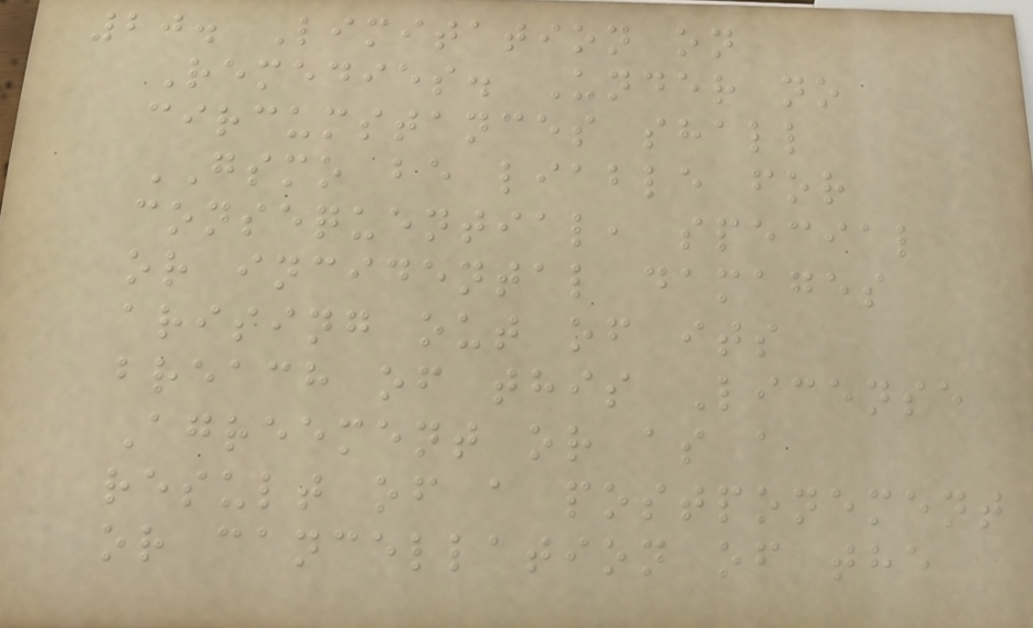20. Limitation on
Remedies. Under no
circumstances shall
GSMO be liable for
consequential, special
or incidental damages
arising out of its
breach of this License
Agreement or as a
result of a postponement
or cancellation of the
